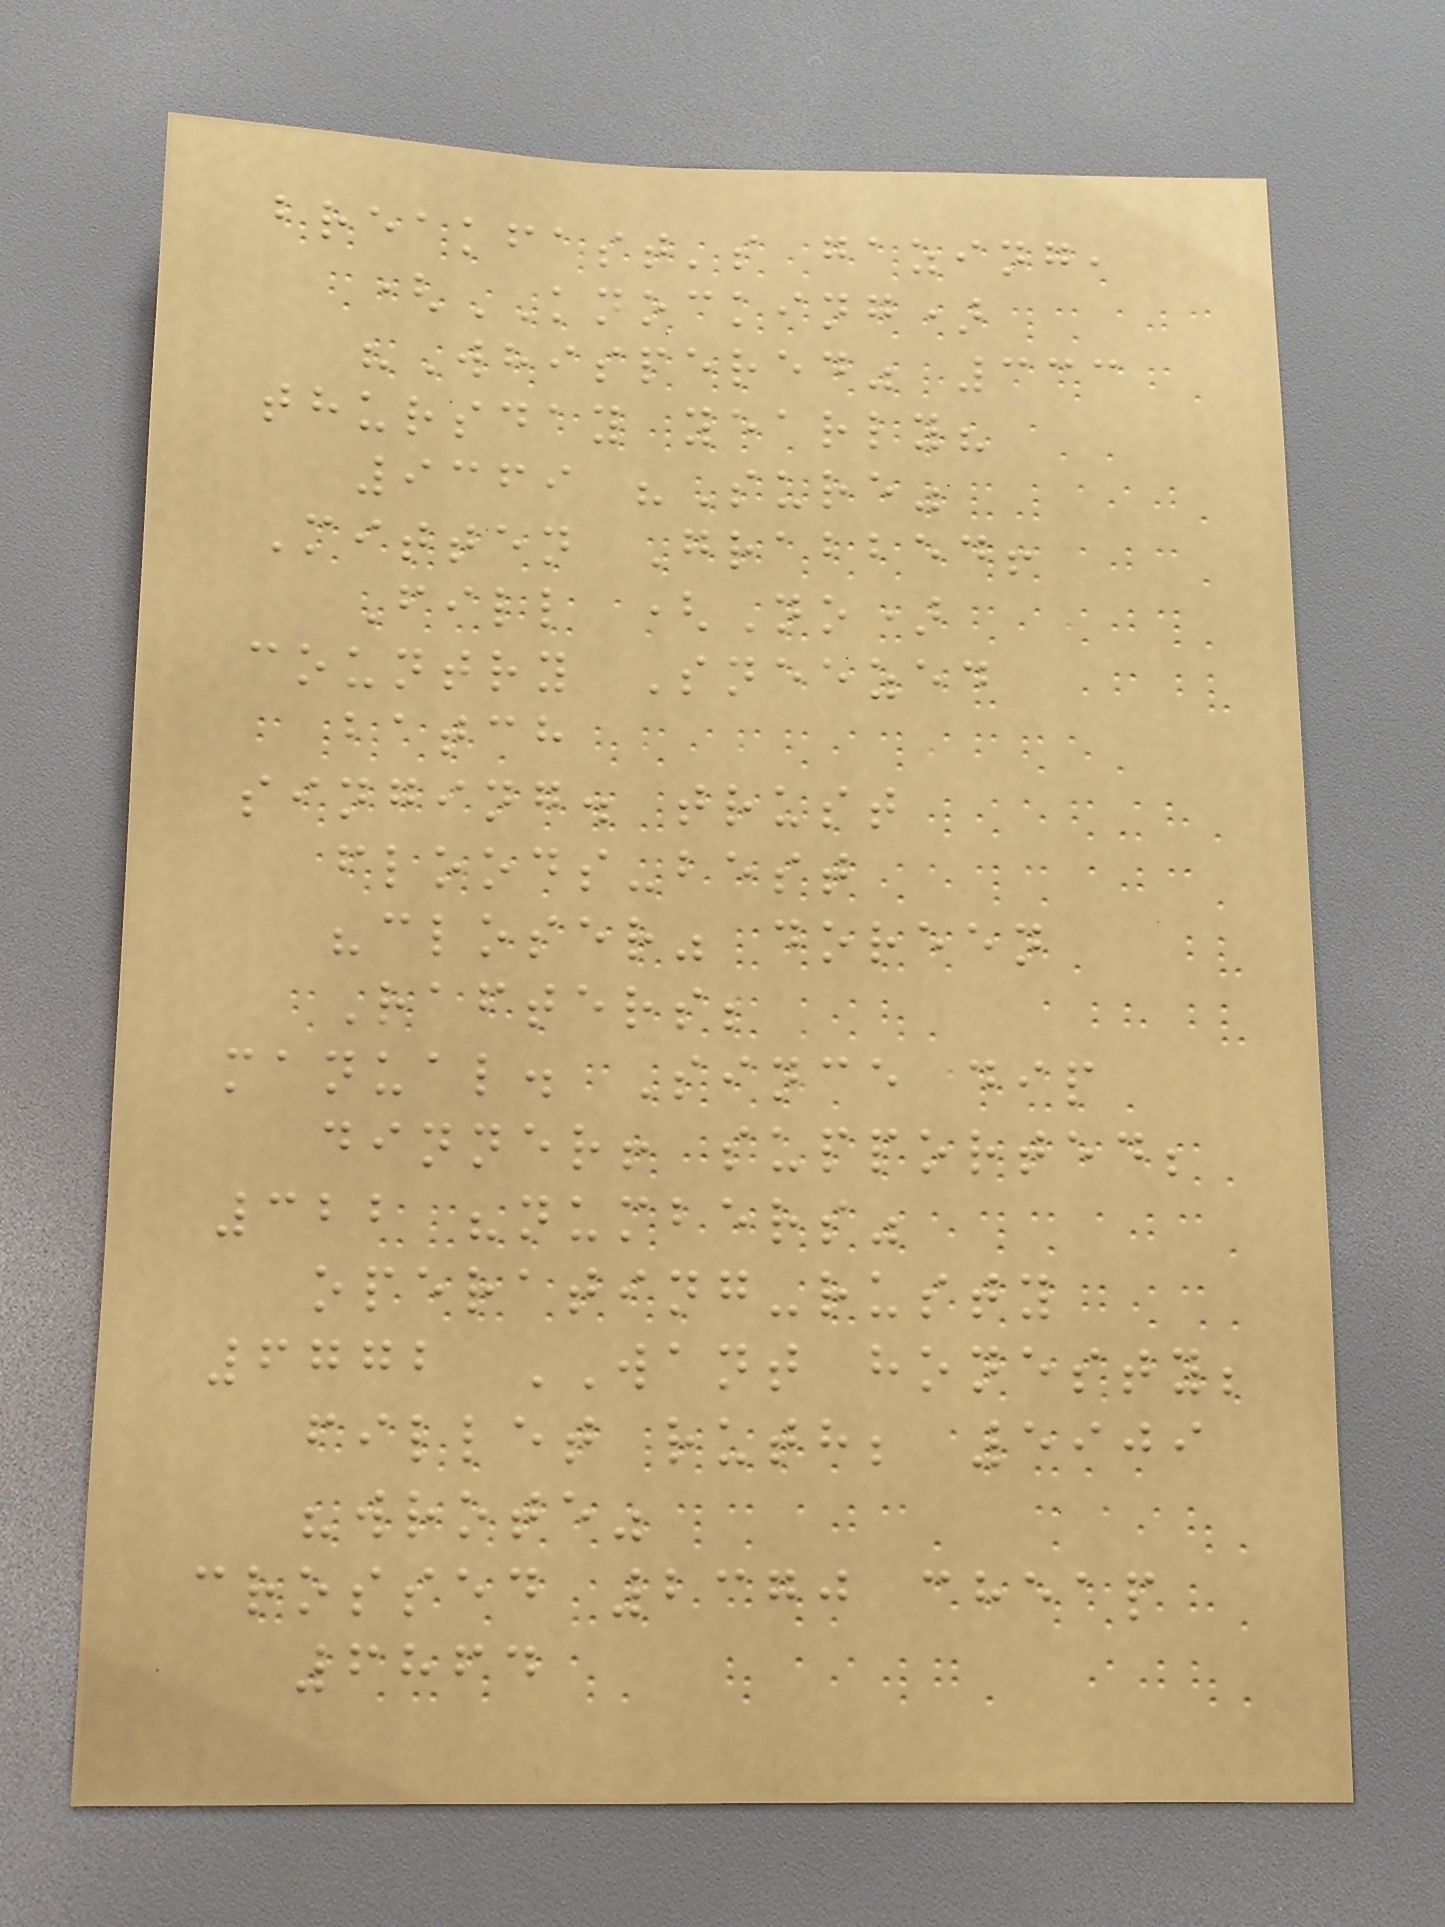breakfast's gazing,
(KNOCKING)
"Whispered" 333
thursday yearly?
9369 "Sure"
Mitten Grabbed!
Fill (No)
country Sneezed
batch
singing. trust
floods-best
"closer" doreen
Rafters;
manual. Since dip
dinner! supported;
322 "numbers"
operating-rusty
6772 WANT honesty;
fillet ruth; 5909
"wrote"
crossed 2370 cheap
6864
